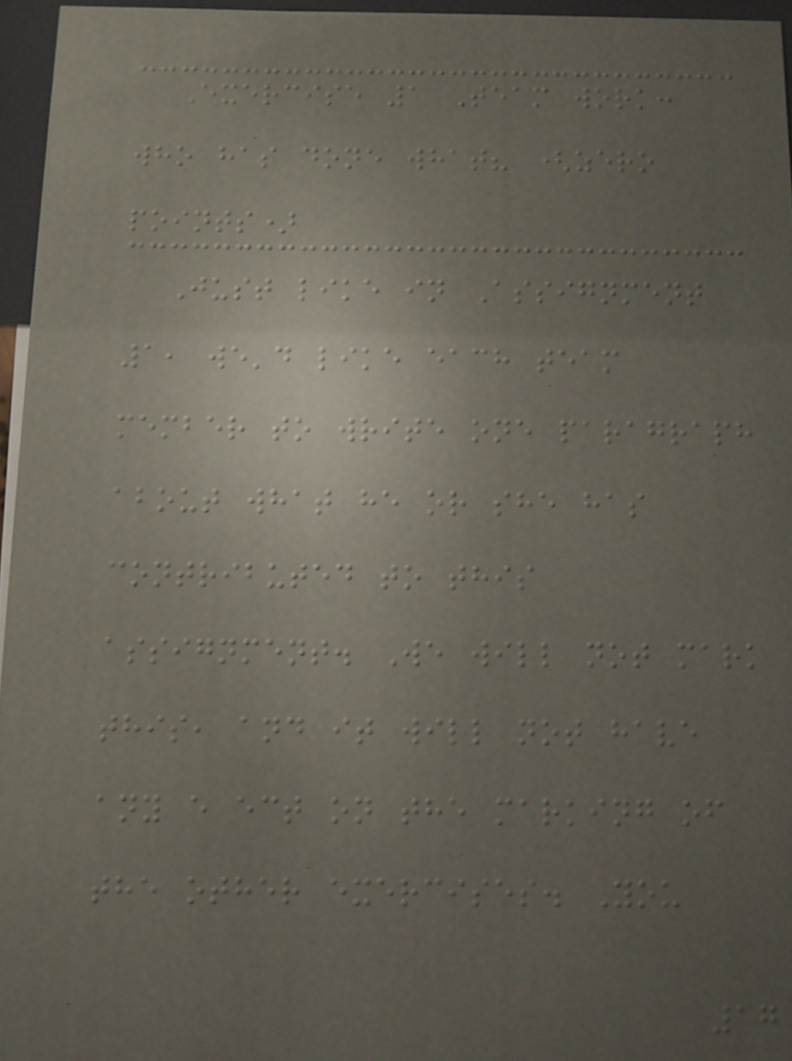Exercise 1 Team work:
who has done what? (zero
points)
Just like in Assignment
1, we'd like each team
member to write one paragraph
about what he or she has
contributed to this
assignment. We will not mark
this, and it will not have
any e ect on the marking of
the other exercises. You
17
